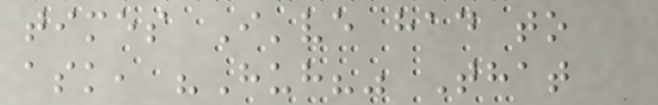times I've had to
ask, "Huh?" That
